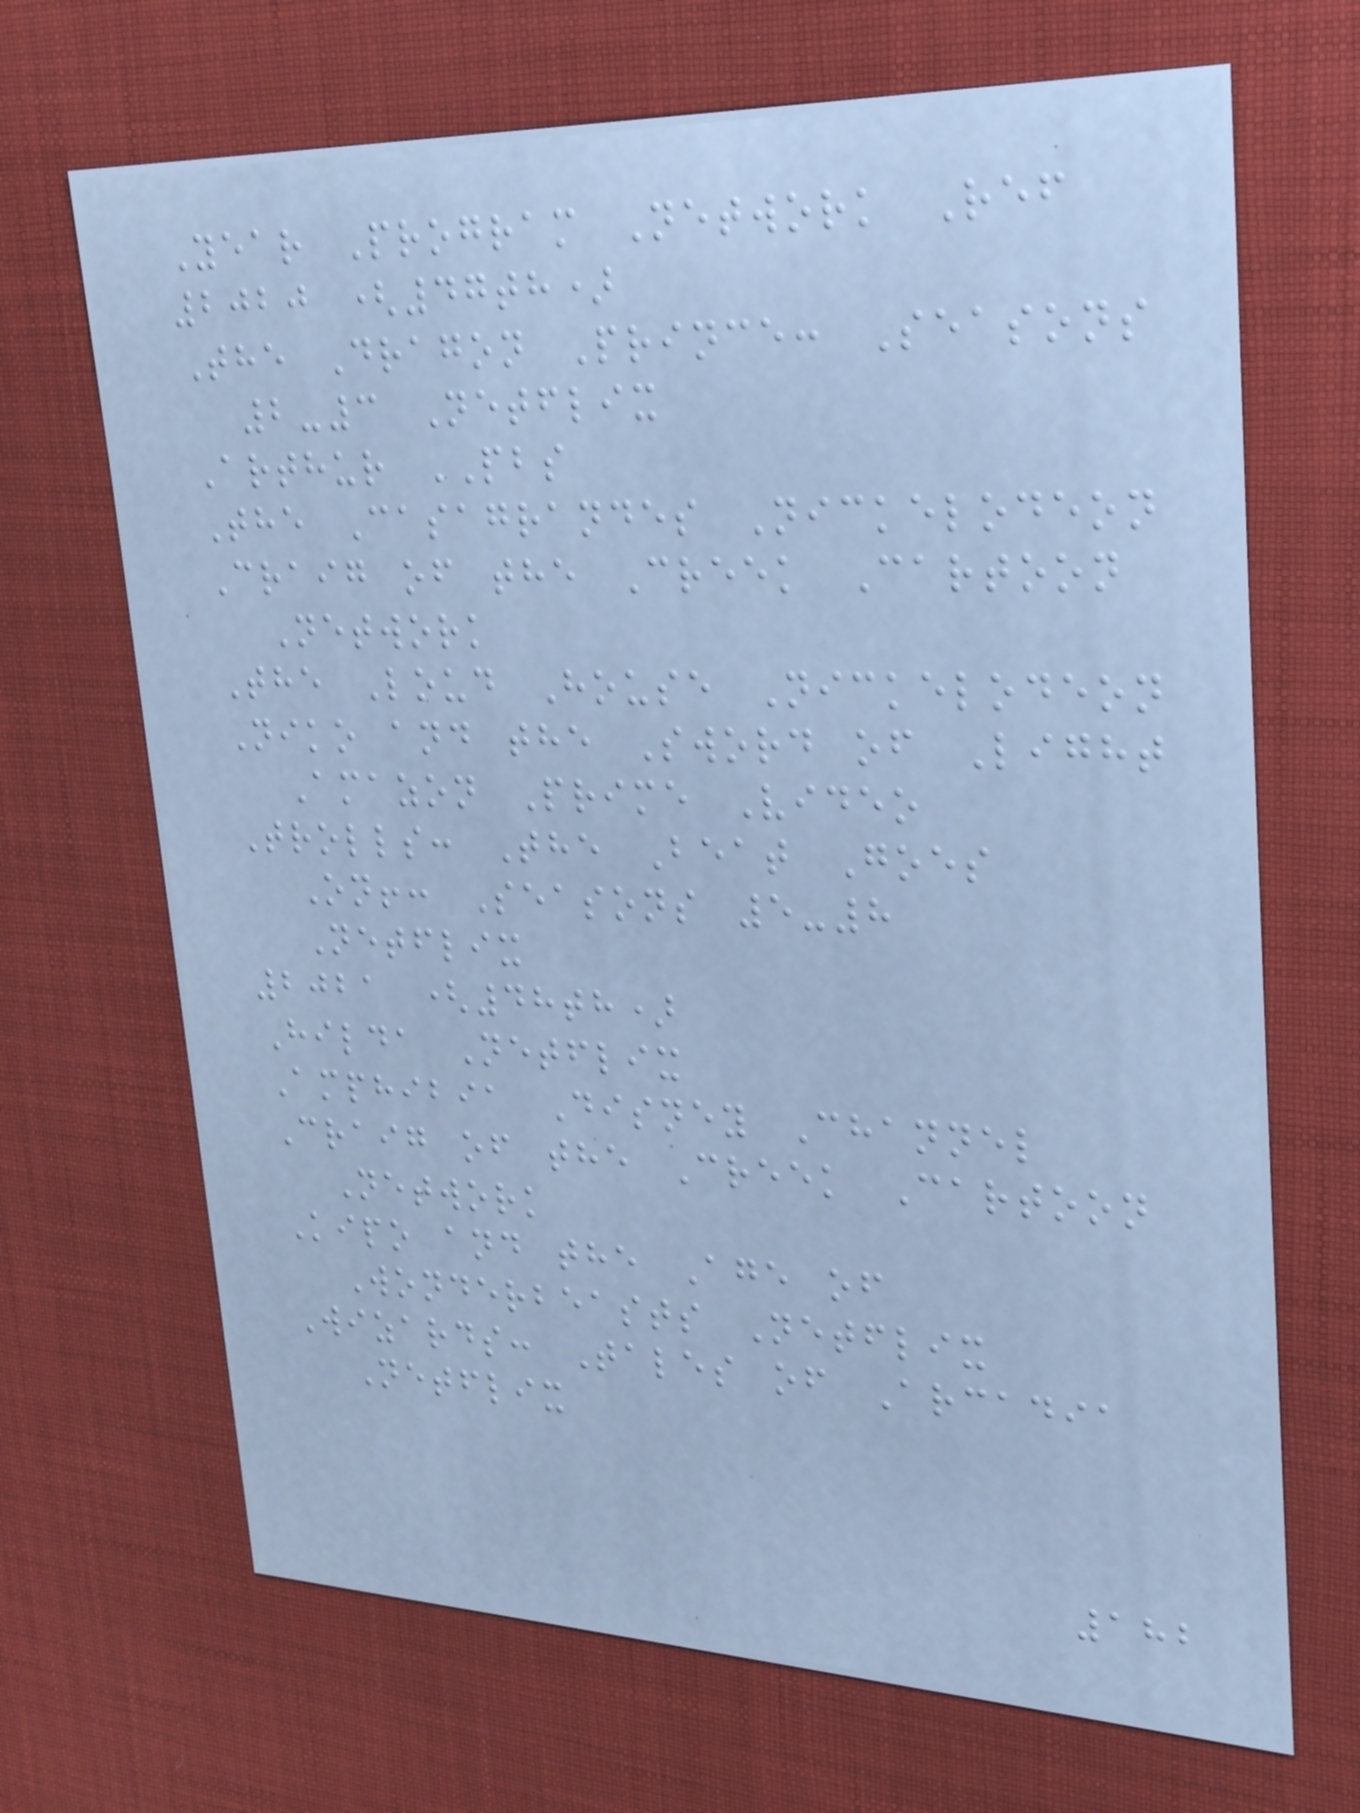Year Program Network Ref
2020 (47th)
The Dragon Prince: Seasons
2-3 Netflix
Arthur PBS
The Casagrandes Nickelodeon
Craig of the Creek Cartoon
Network
The Loud House Nickelodeon
Niko and the Sword of Light
Amazon Prime Video
Trolls: The Beat Goes
On!: Seasons 5-8
Netflix
2021 (48th)
Hilda Netflix
Amphibia Disney Channel
Craig of the Creek Cartoon
Network
Kipo and the Age of
Wonderbeasts Netflix
Wizards: Tales of Arcadia
Netflix
182
